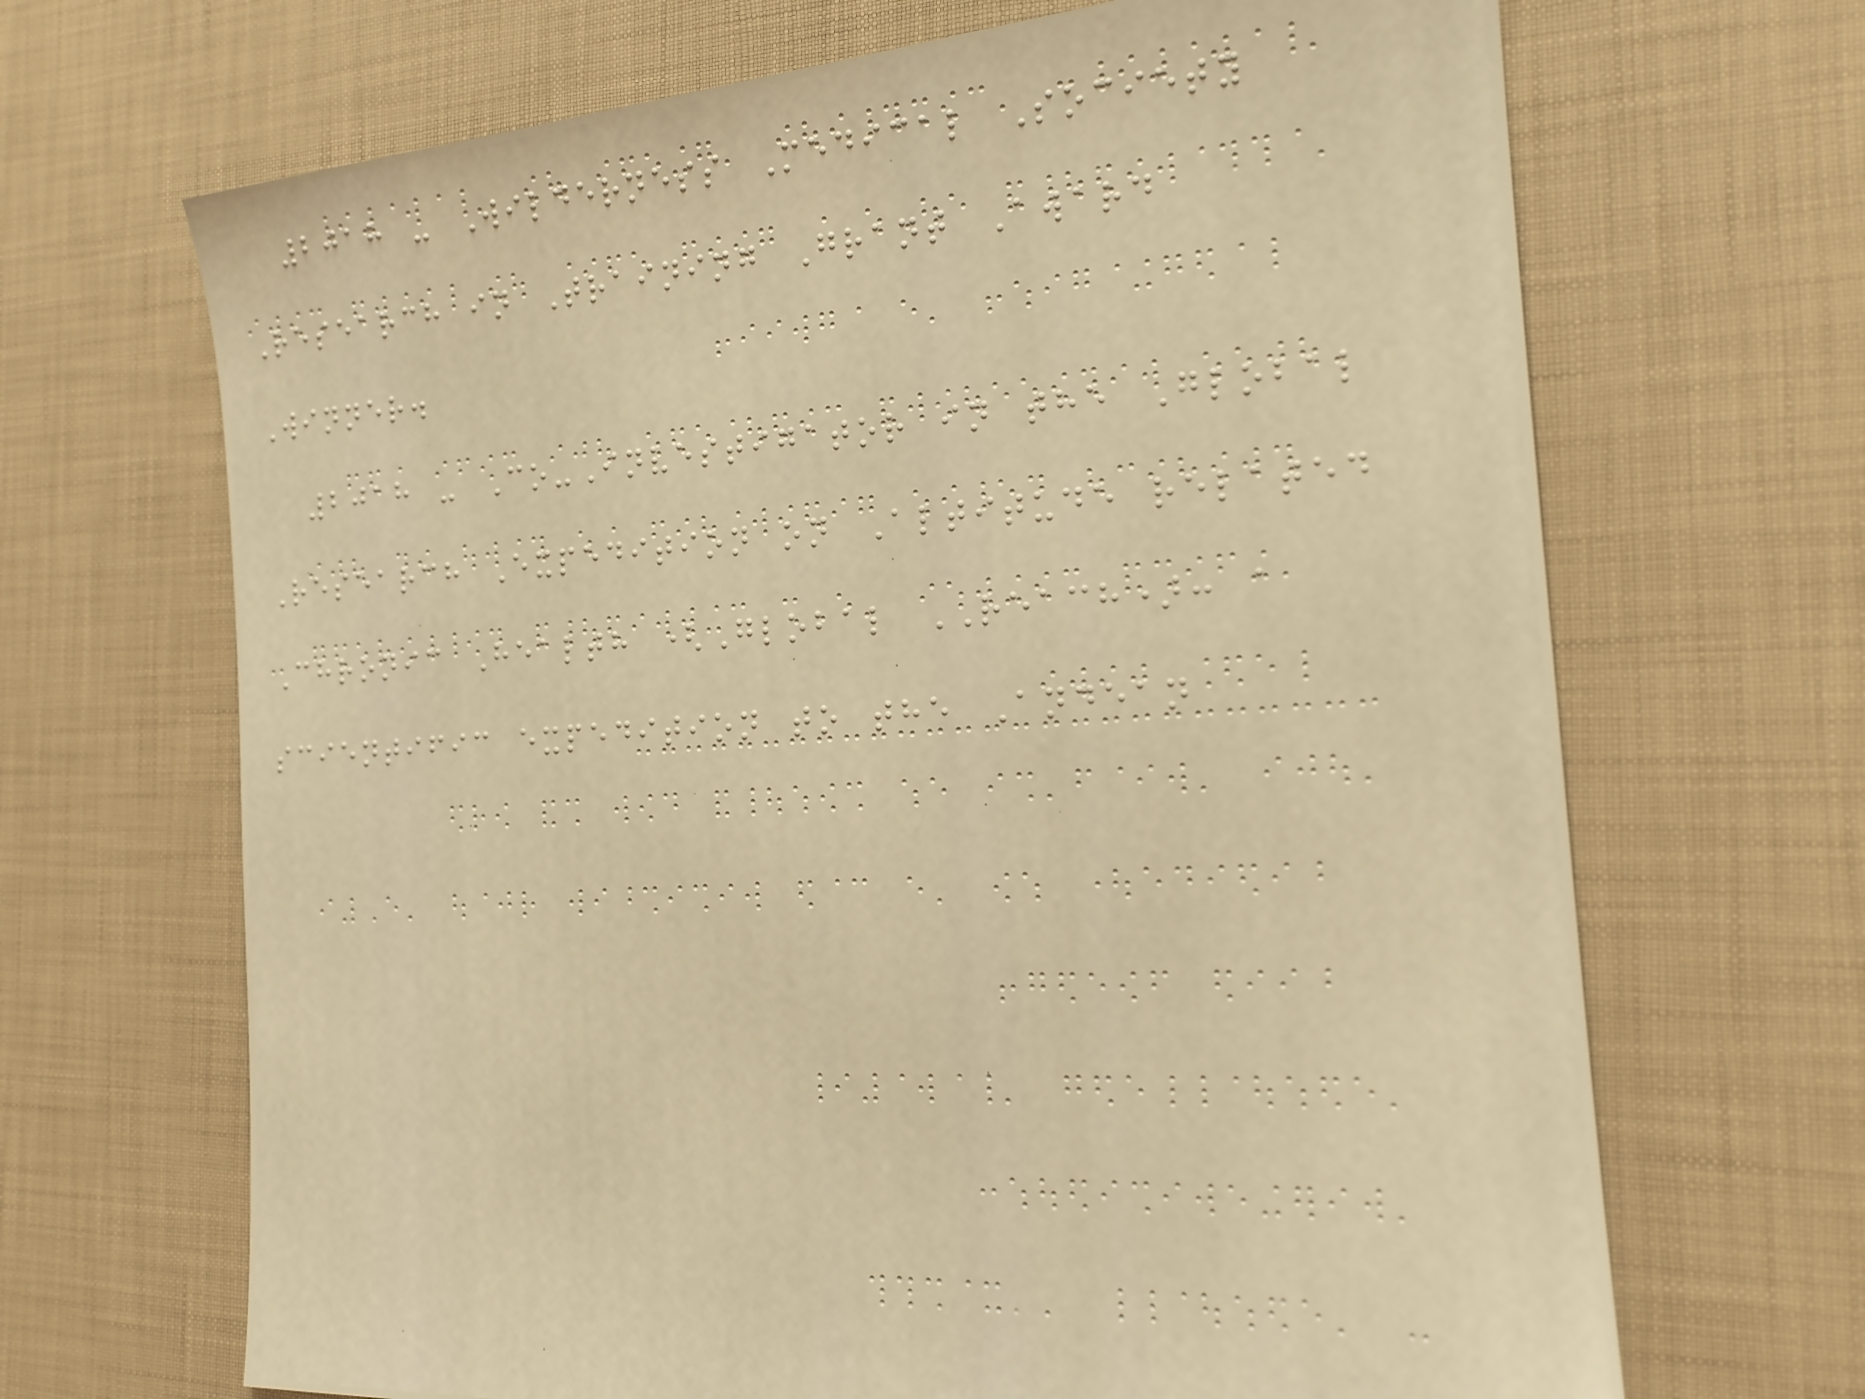2018 - Wilderness Medical Society
Research in Training Grant Award
Winner.
2018 - Co-Investigator in the Global
Research Expedition on Altitude related
Chronic Health (Global REACH): a
scientific expedition to the Andean
